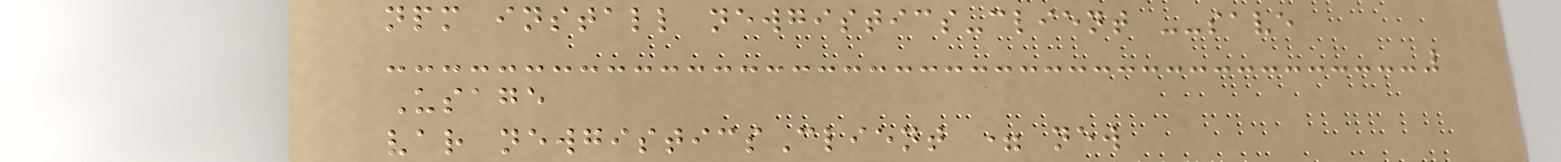npm install newgistics-client --save
Usage
var newgisticsClient = new
